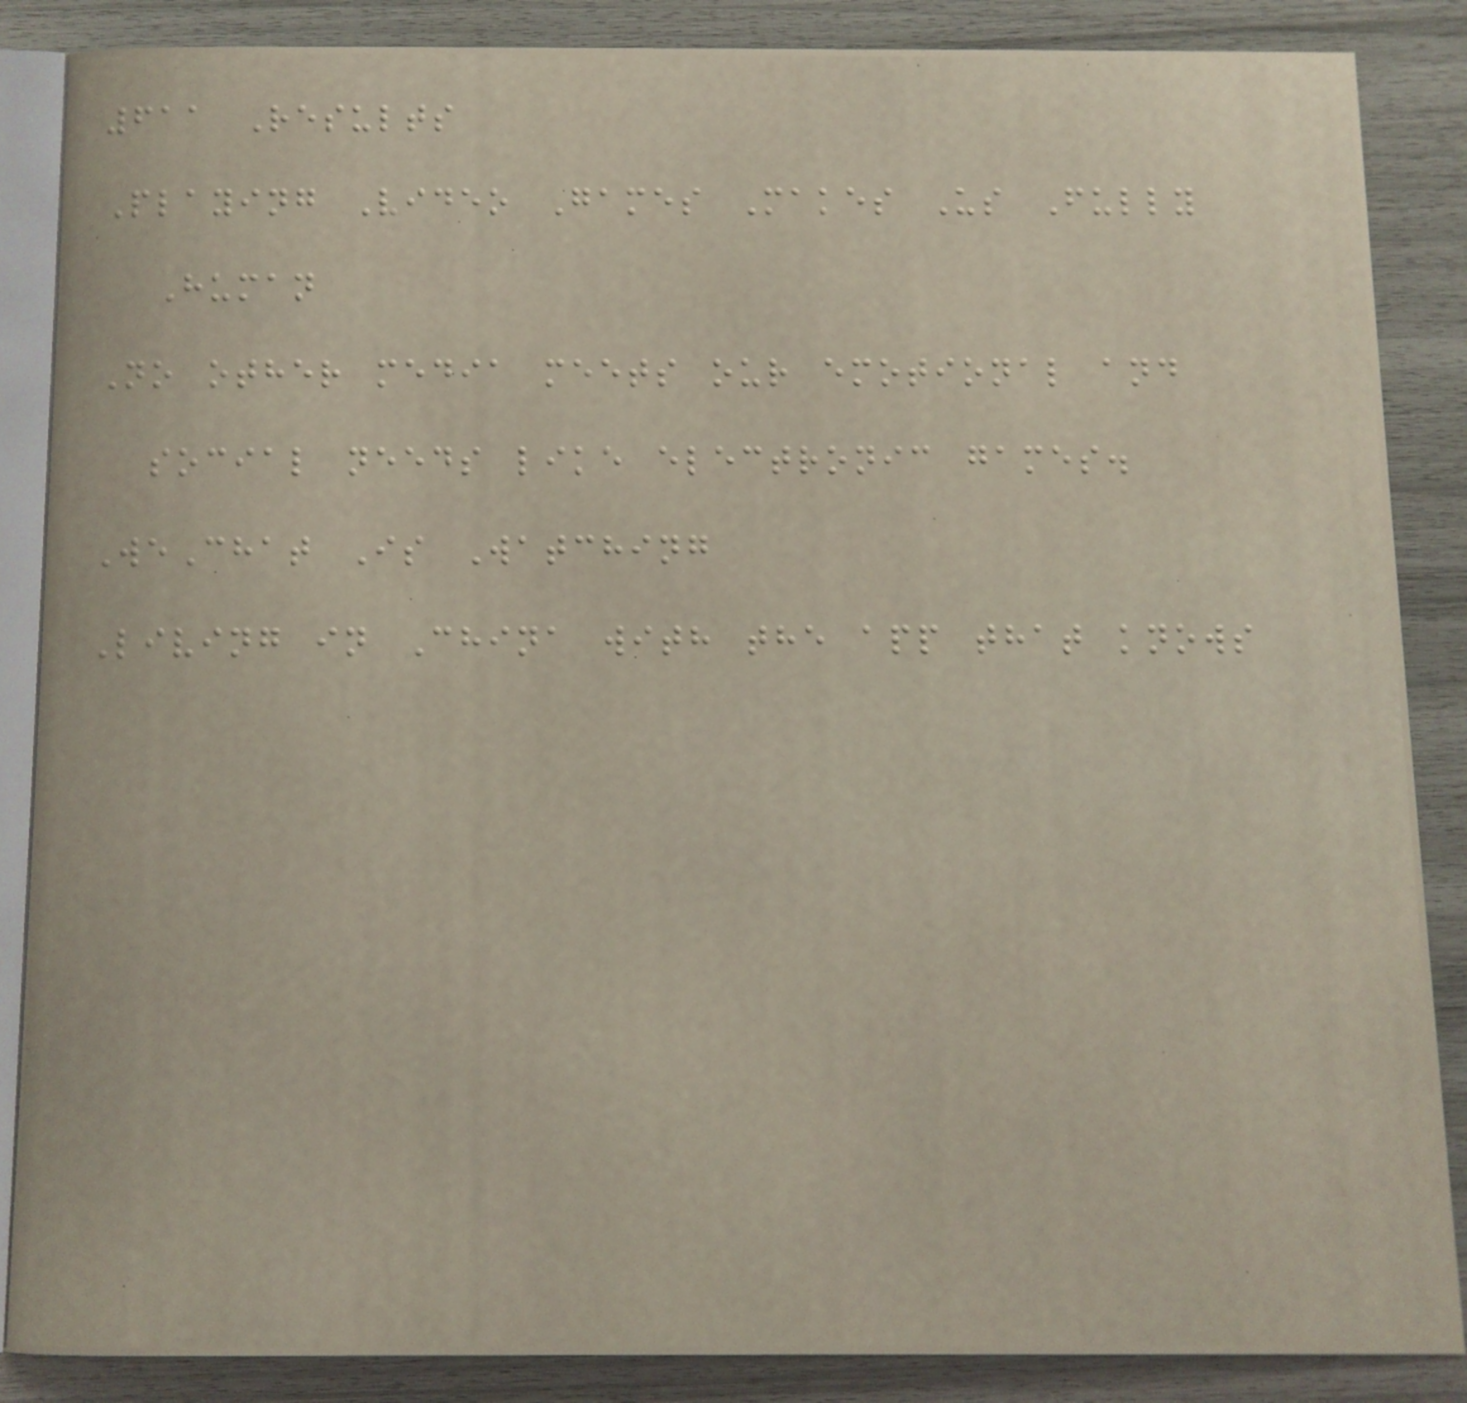611 Results
Playing Video Games Makes Us Fully
Human
No other media meets our emotional and
social needs like electronic games.
WeChat Is Watching
Living in China with the app that knows
